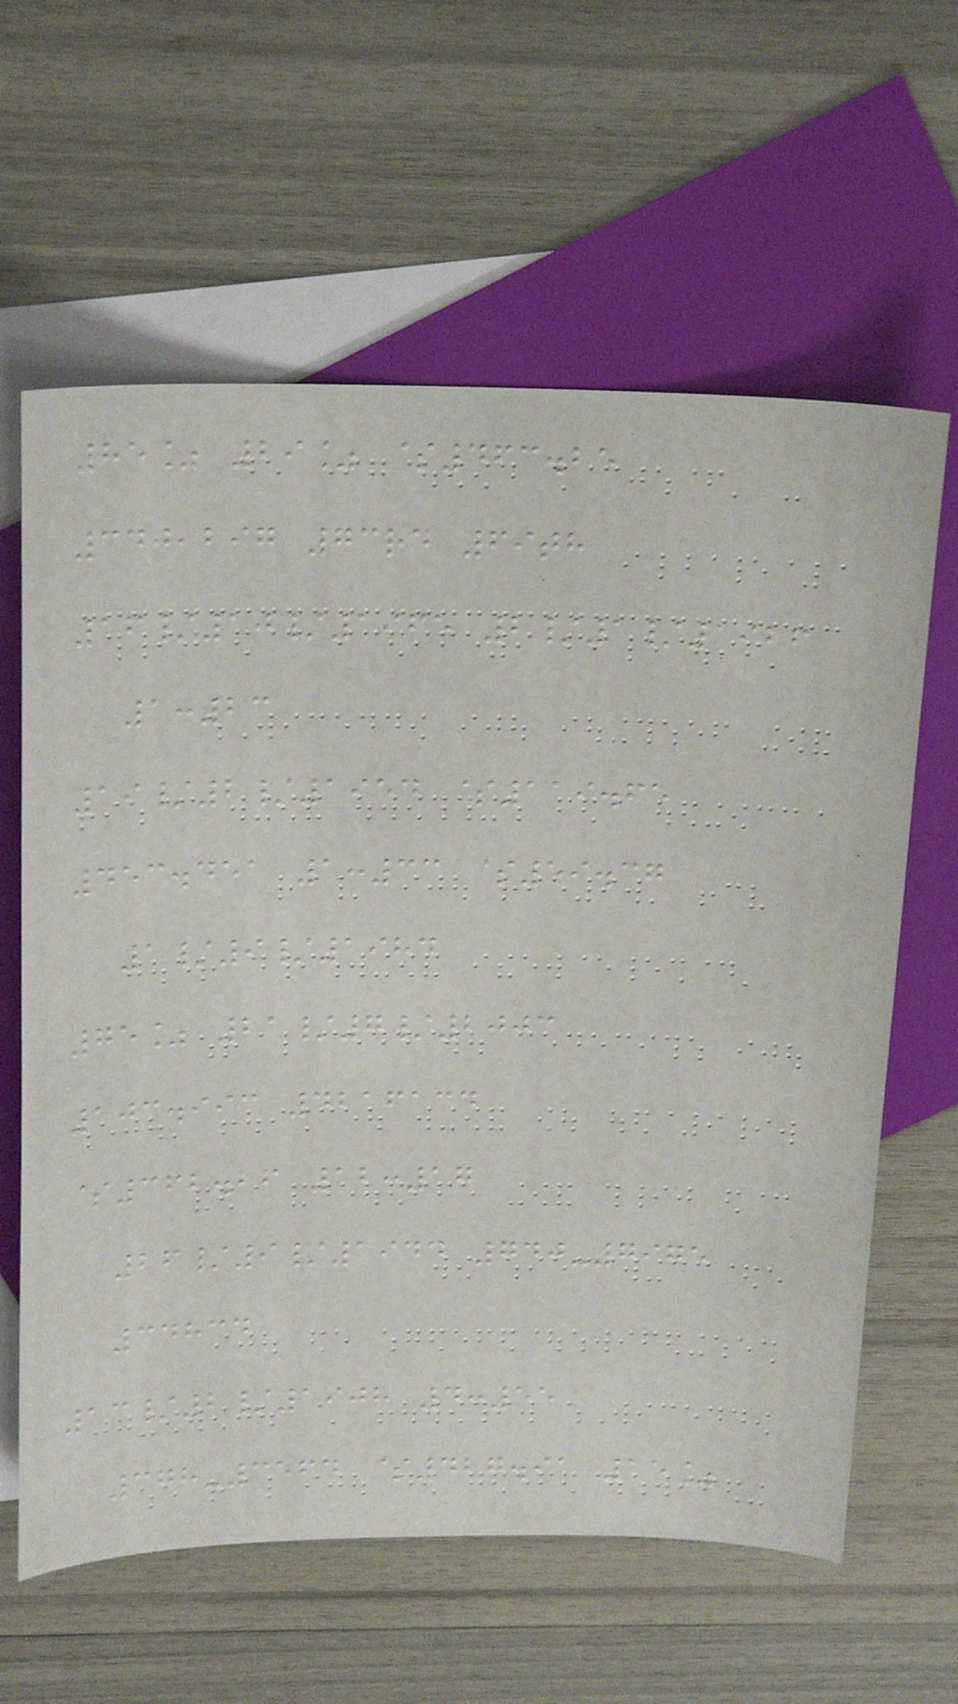85% 29% $463.25
340,297 73rd 69th
16/10/1965 2/1/1926
1:23
19/2/1954 $119.65
453.451 1:33 $59.37
1/9/1984
75% 21/7/2003
103.993 4216134
$362.26 12:17
26/9/1944 740-7975
34834
13/2/1908 4:55
378-3564 $427.91 15%
